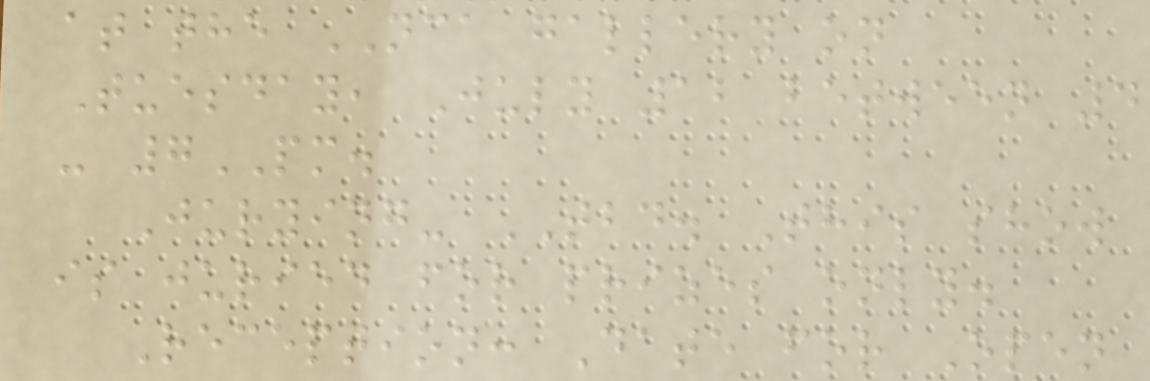at the NCA gallery on
Tuesday, July 12 between 4
- 7PM.
Jurying- TBD. This show
is juried for prizes only.
Reception: Date for Open
